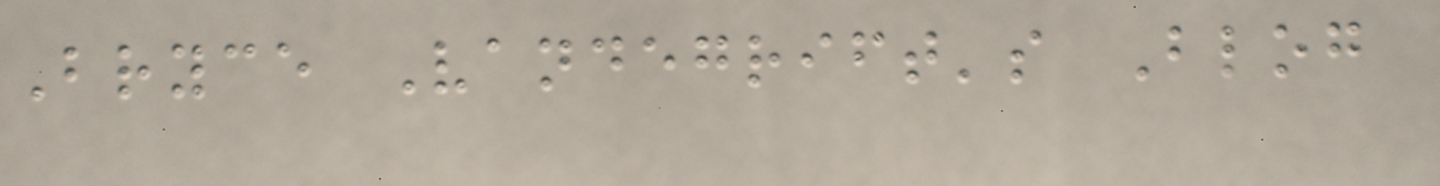Bryce Vandegrift's Blog
